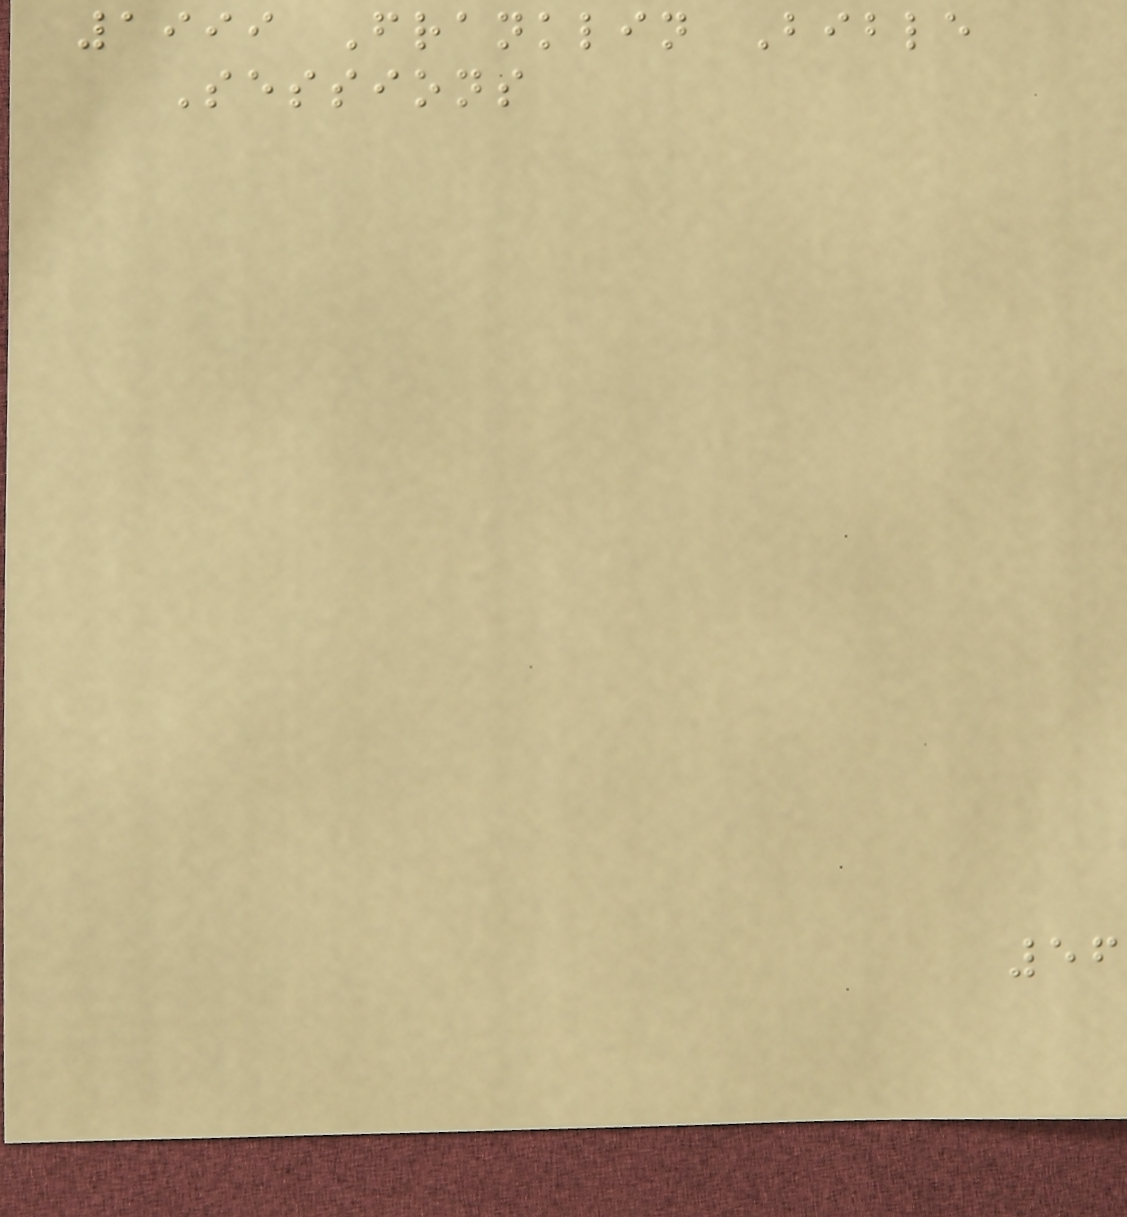1999 Franklin Bible
Sessions
56
